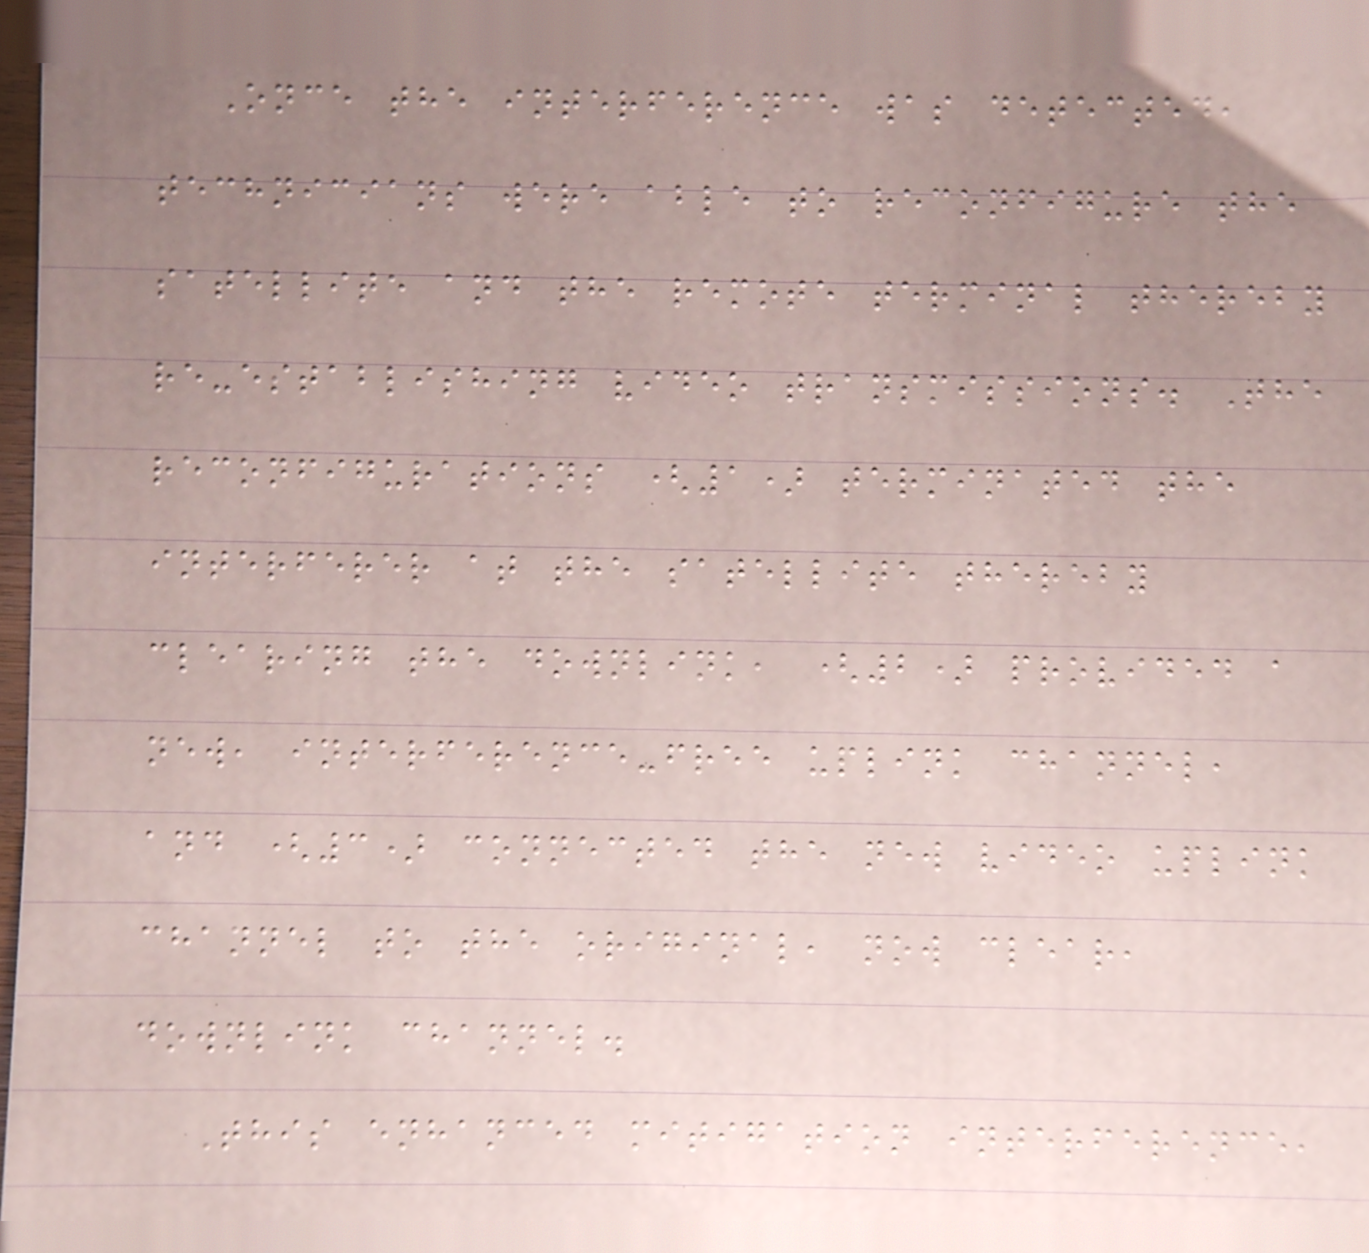Once the interference was detected,
technicians were able to reconfigure the
satellite and the remote terminal thereby
re-establishing video transmissions. The
reconfigurations (1) terminated the
interferer at the satellite thereby
clearing the downlink, (2) provided a
new, interference-free uplink channel,
and (3) connected the new video uplink
channel to the original, now clear,
downlink channel.
This enhanced mitigation interference,
